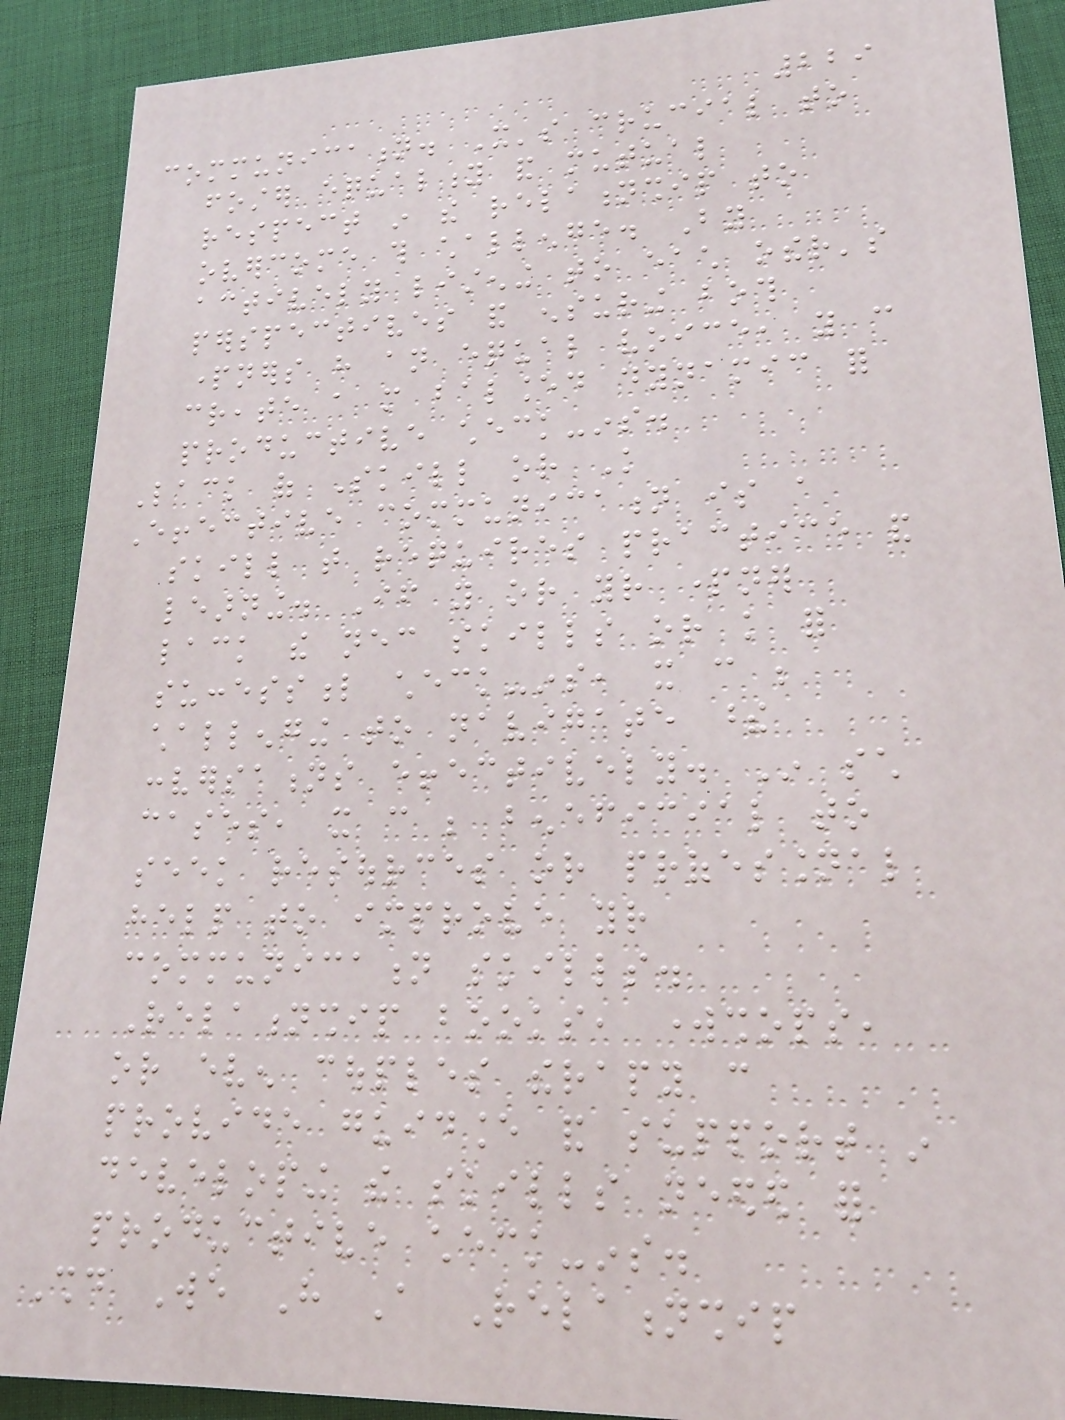229
communication. It's crucial to
foster equality and mutual
respect in the relationship to
overcome this challenge. By
actively listening to each other's
perspectives and ensuring both
partners have an equal voice, you can
create a more balanced dynamic for
productive check-ins.
Lack of Skill or Knowledge
Effective communication is a
skill that requires practice and
learning. If you or your partner
lack the necessary skills or knowledge for
successful check-ins, it can be
challenging to navigate these
conversations effectively. In such
cases, it can be beneficial to
seek resources or professional
help to improve your
communication skills.
Relationship books, workshops,
or even couples therapy can
provide guidance and support in
developing the skills needed for
productive check-ins.
Should We Have A Relationship
